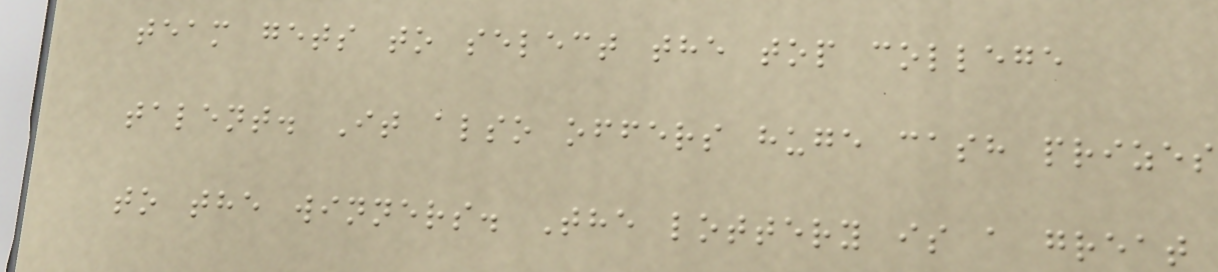team gets to select the top college
talent. It also offers huge cash prizes
to the winners. The lottery is a great
